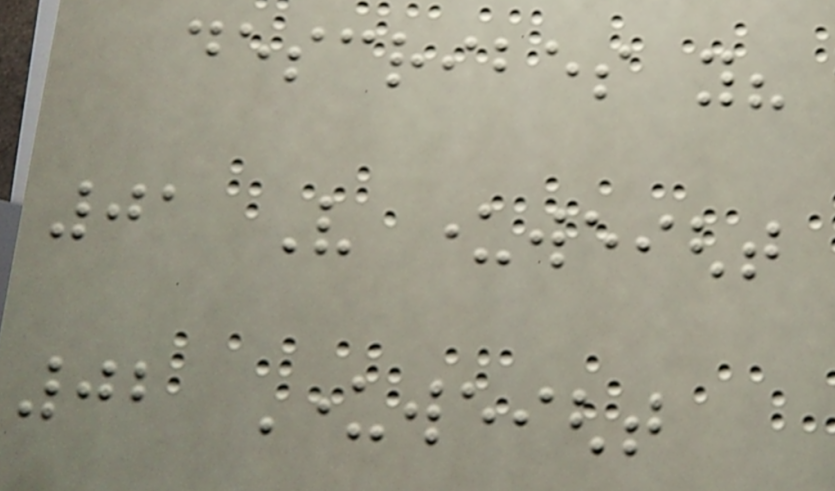describes you?
01 Very underweight
02 Underweight
